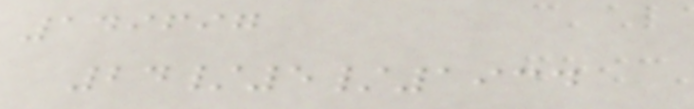149697
24/5/1934
